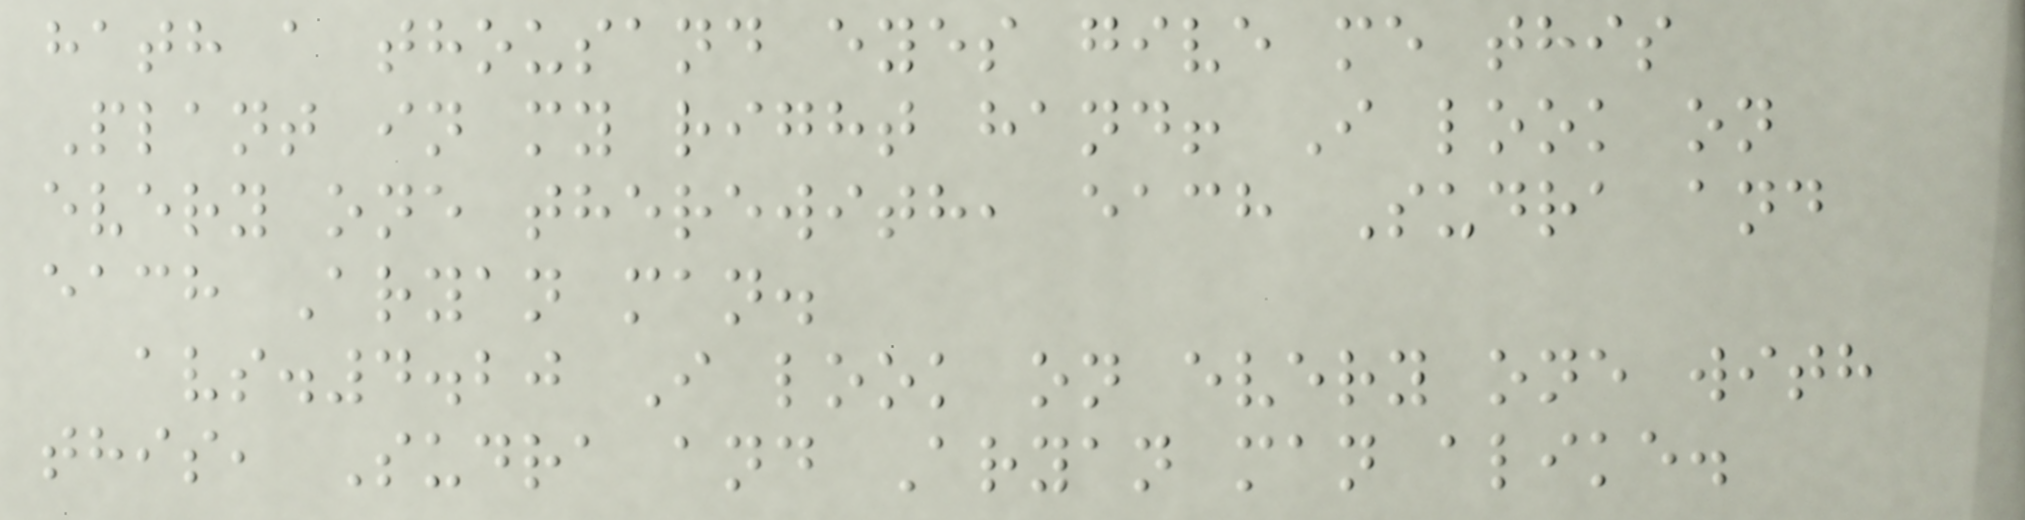hath a thousand eyes give me this
Plant in my right hand! I look on
every one therewith, each Sudra and
each Aryan man.
avs.4.20 I look on every one with
this, Sudra and Aryan man alike.
